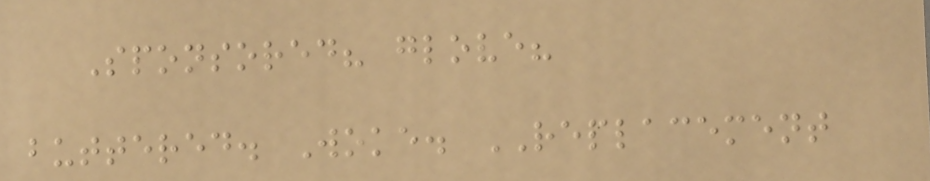Sponsored? glove?
buttered. Woke. REPLACEMENT
